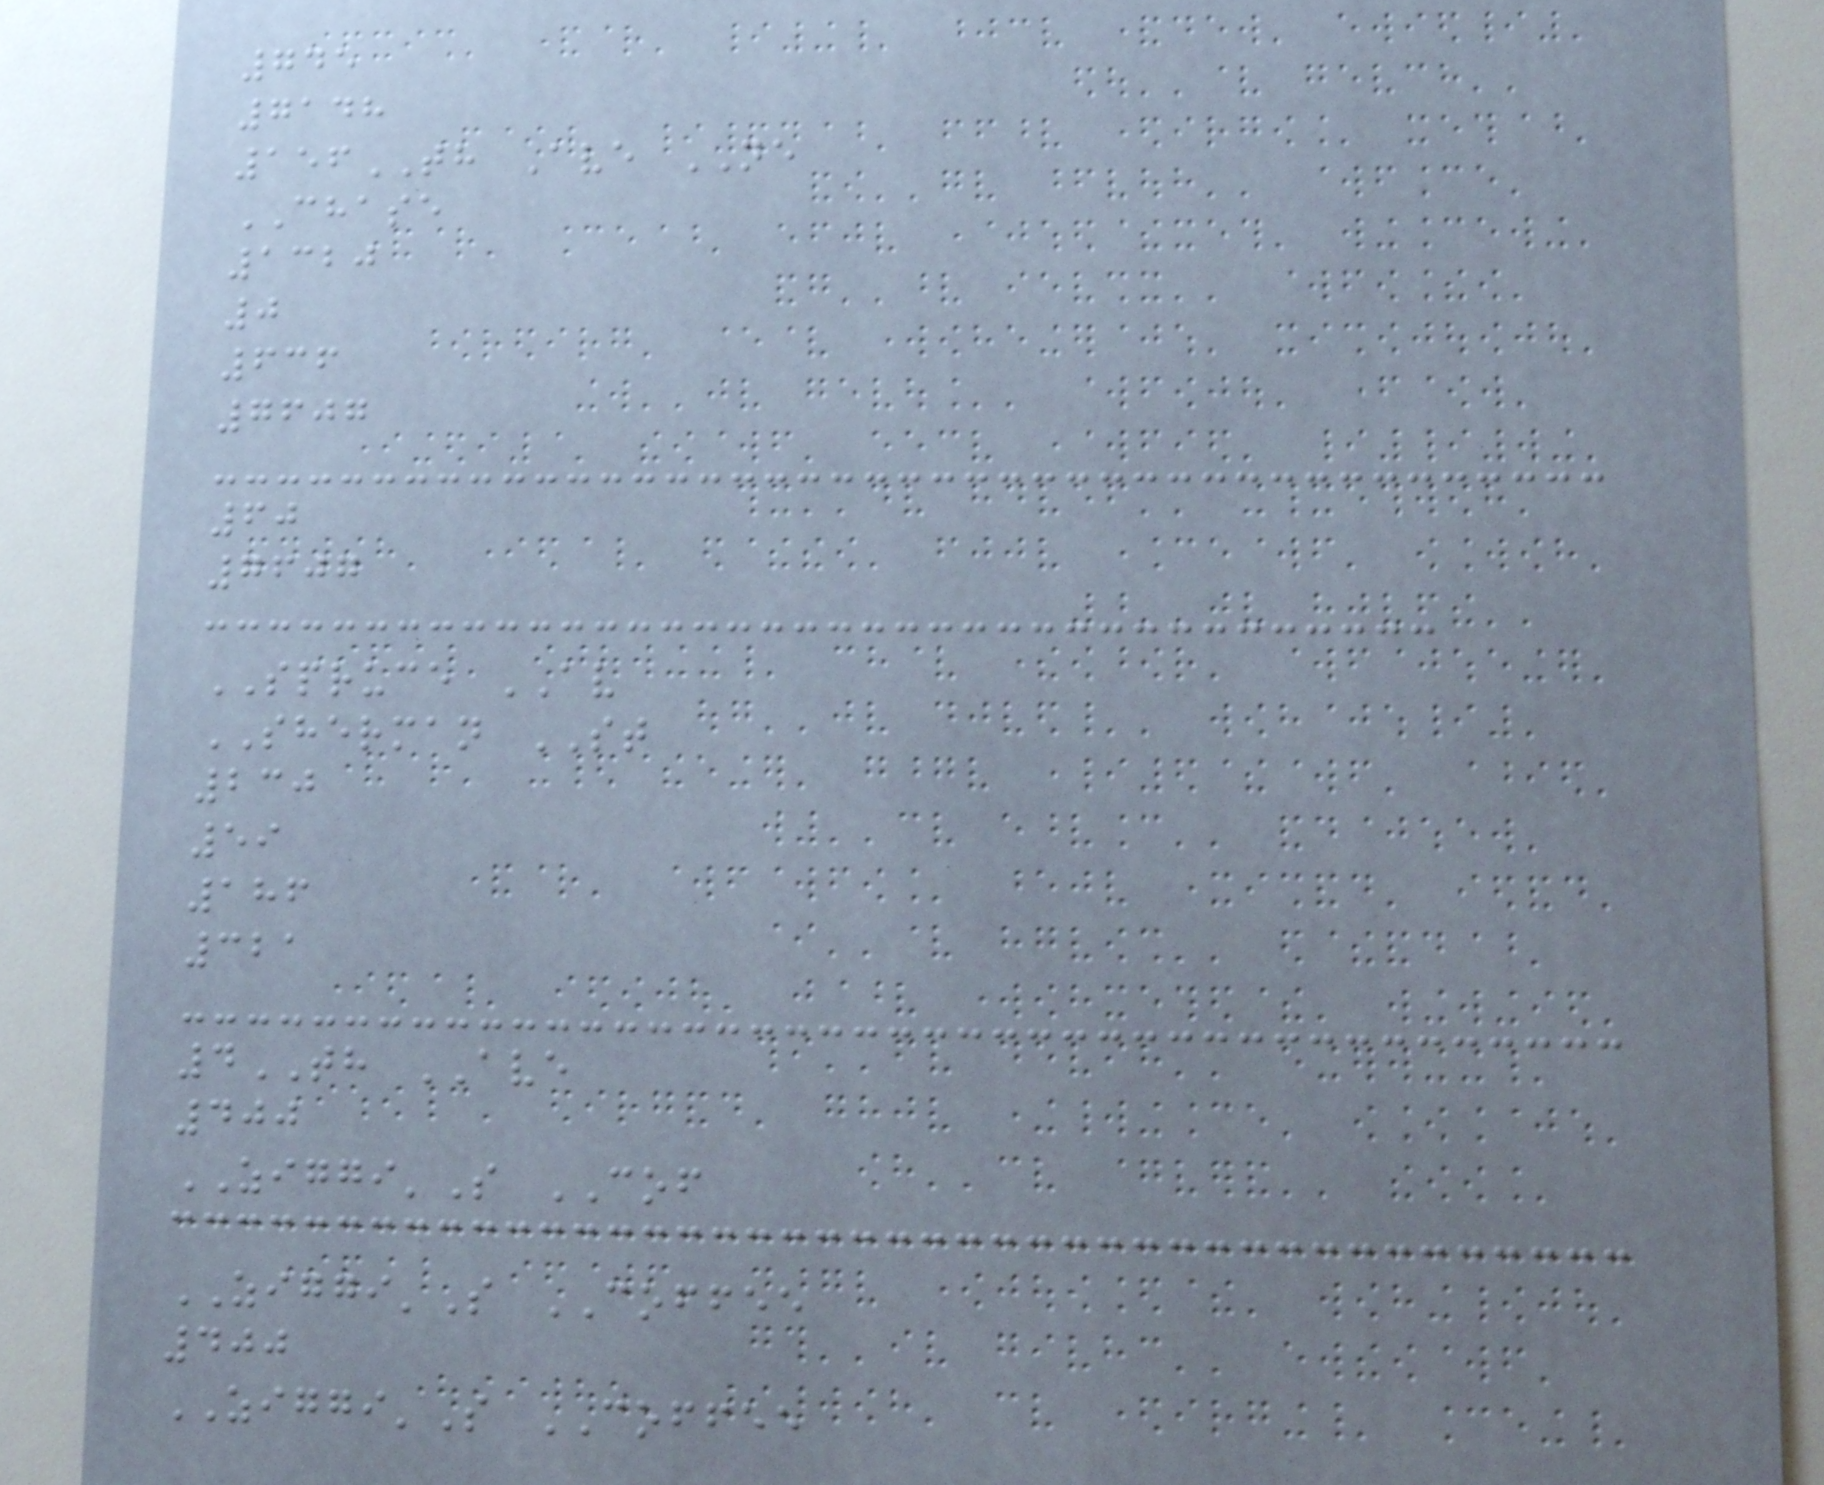745
7148
156TH Ave NE
CHASE
1320
0
636
7607
60
7607
SPRUCE AV
SHERMAN ST
230
59
186
321
4TH AVE
400
ZIGGI'S COF
ZIGGI'S COFFEE
400
ZIGGI'S COFFEE
